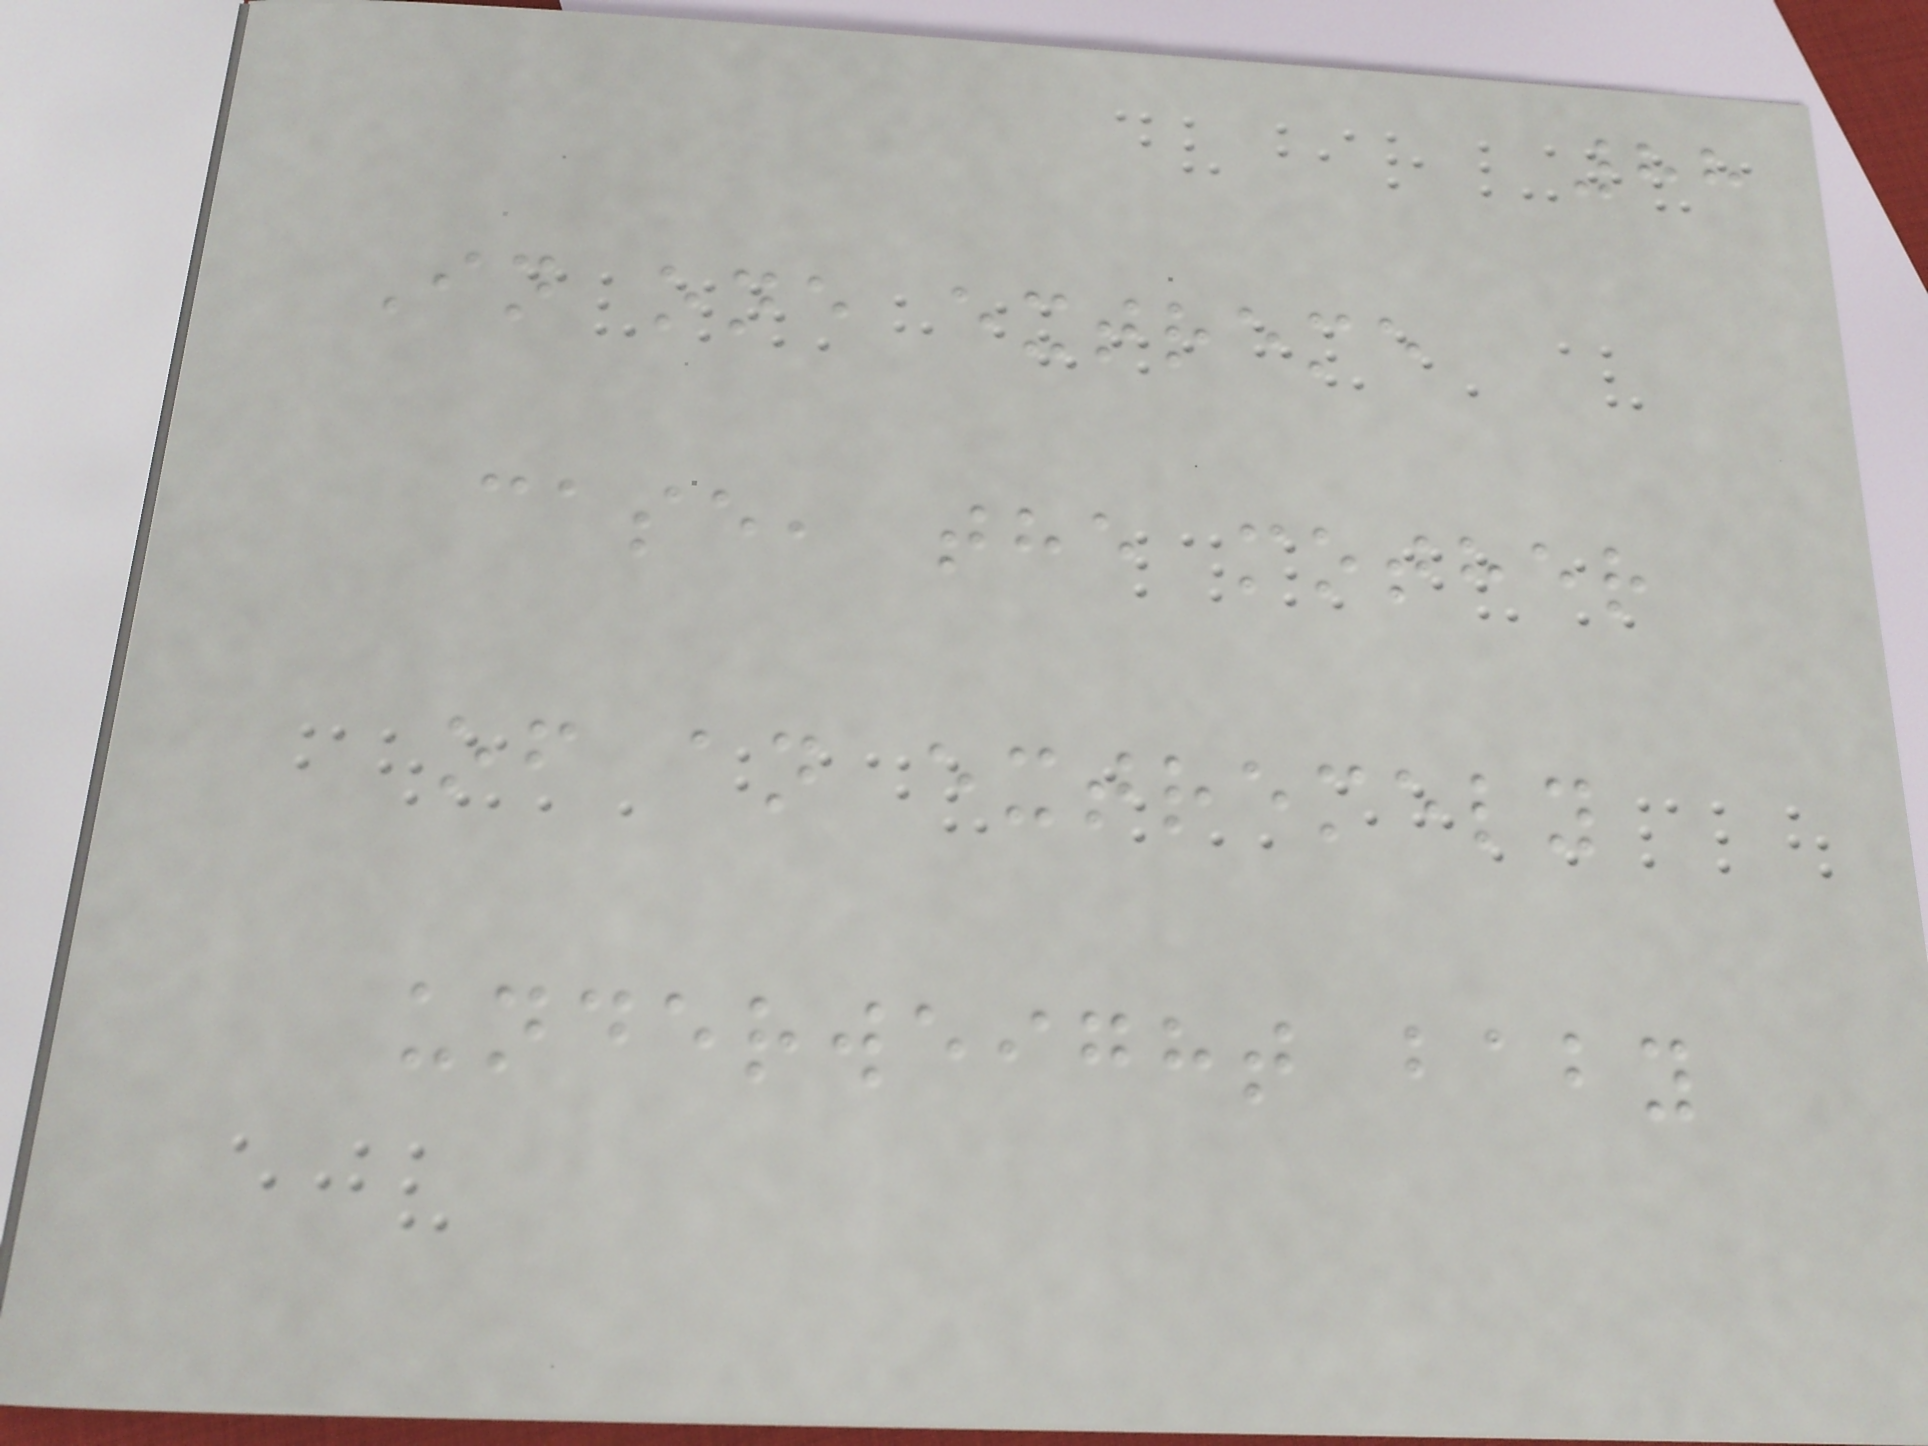88
In one extreme
case, the mother
of an extremely
underweight baby
